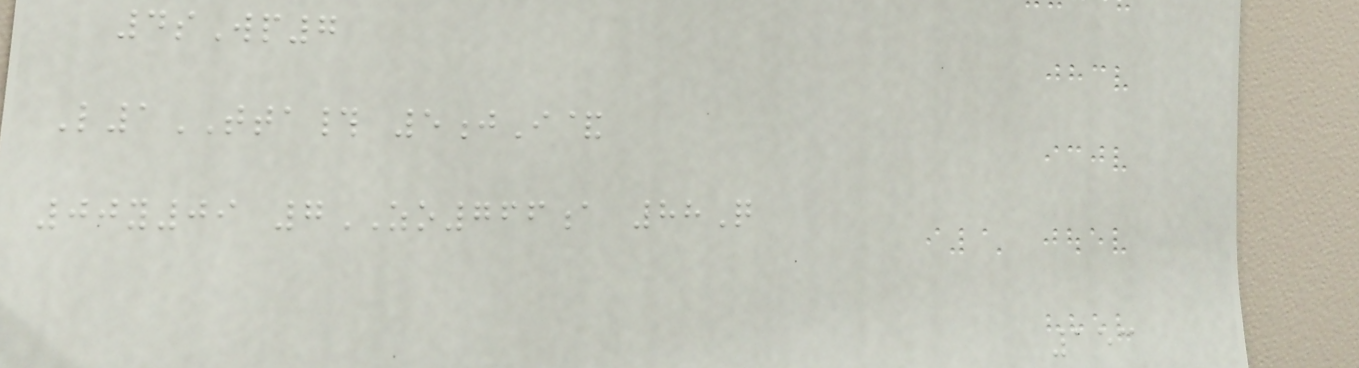4sWp7
L1TTA# 5jI&
00y09 7ZO766a 88Q
153
